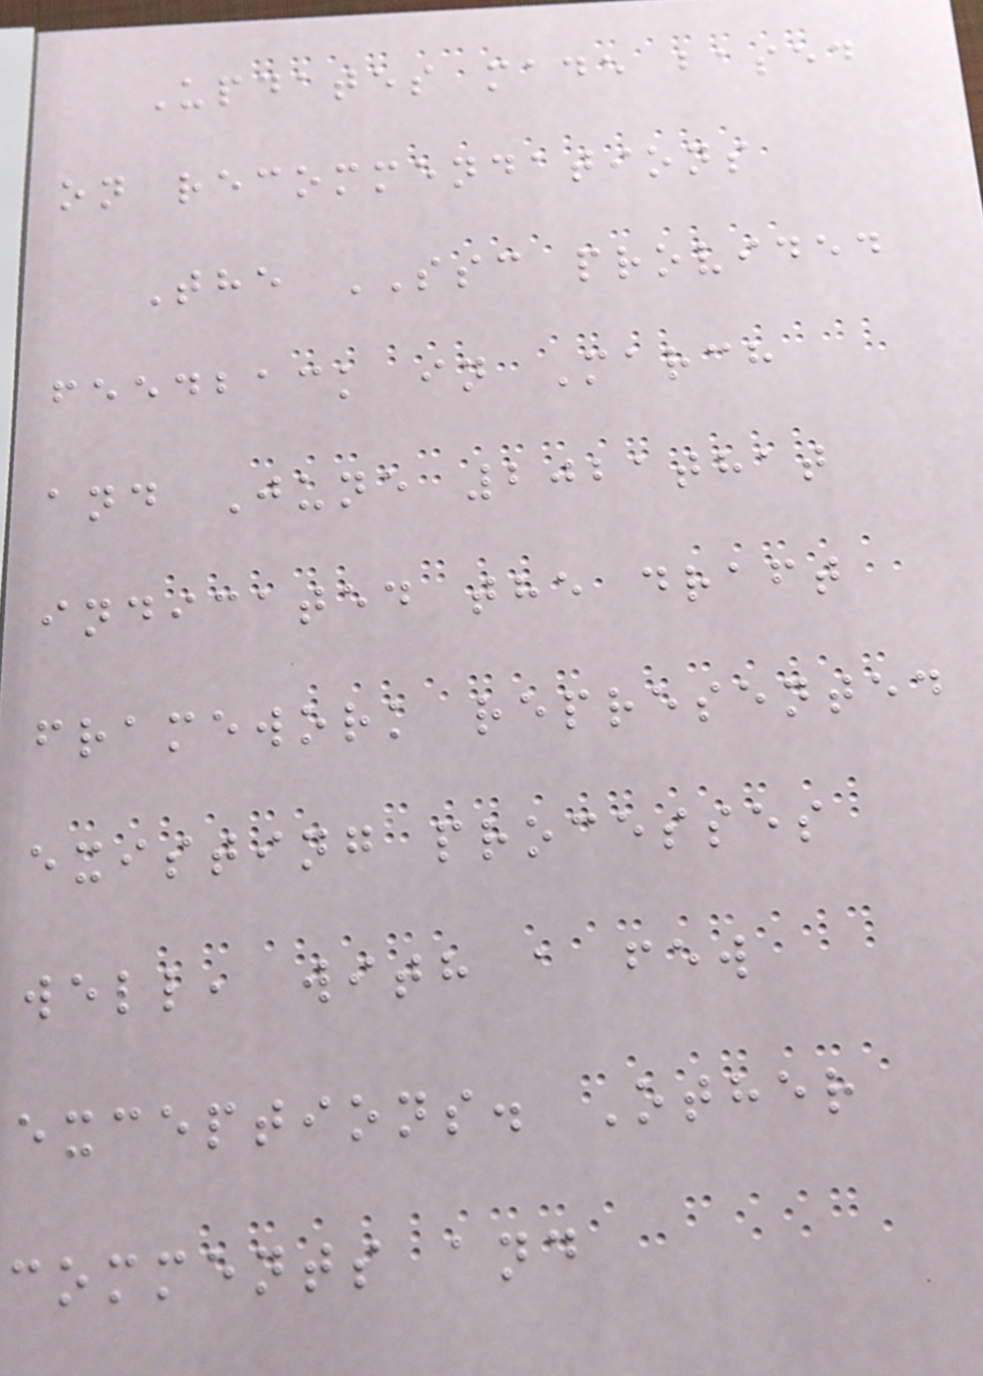Updates made based
on recommendations
The SSC provided
feedback in March
and June 2021that
indicated the draft
framework represented
existing processes
well, with a few
exceptions. Other
comments and
